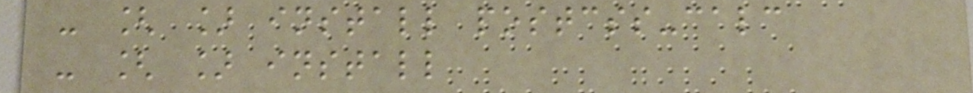- [ ] install postcss-calc
- [ ] install
